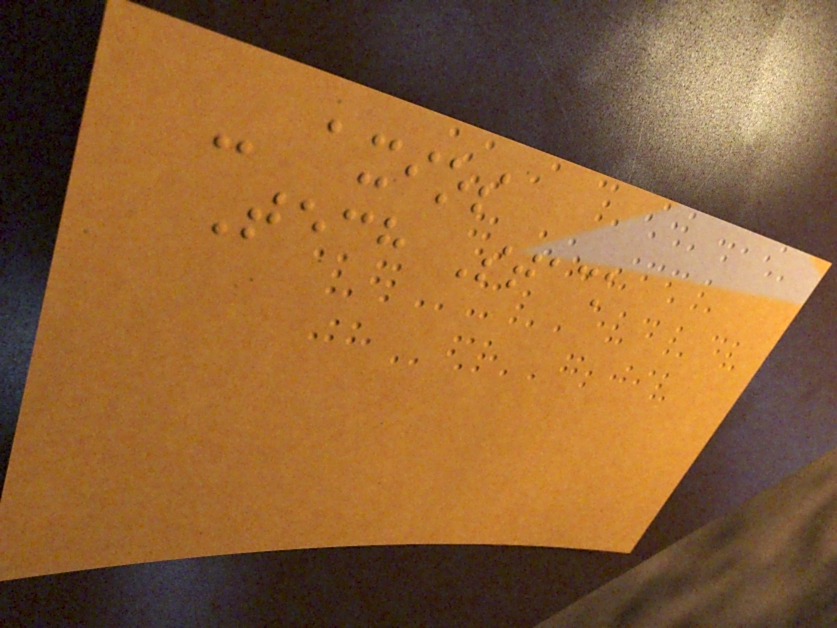- axios
Tech Stack
